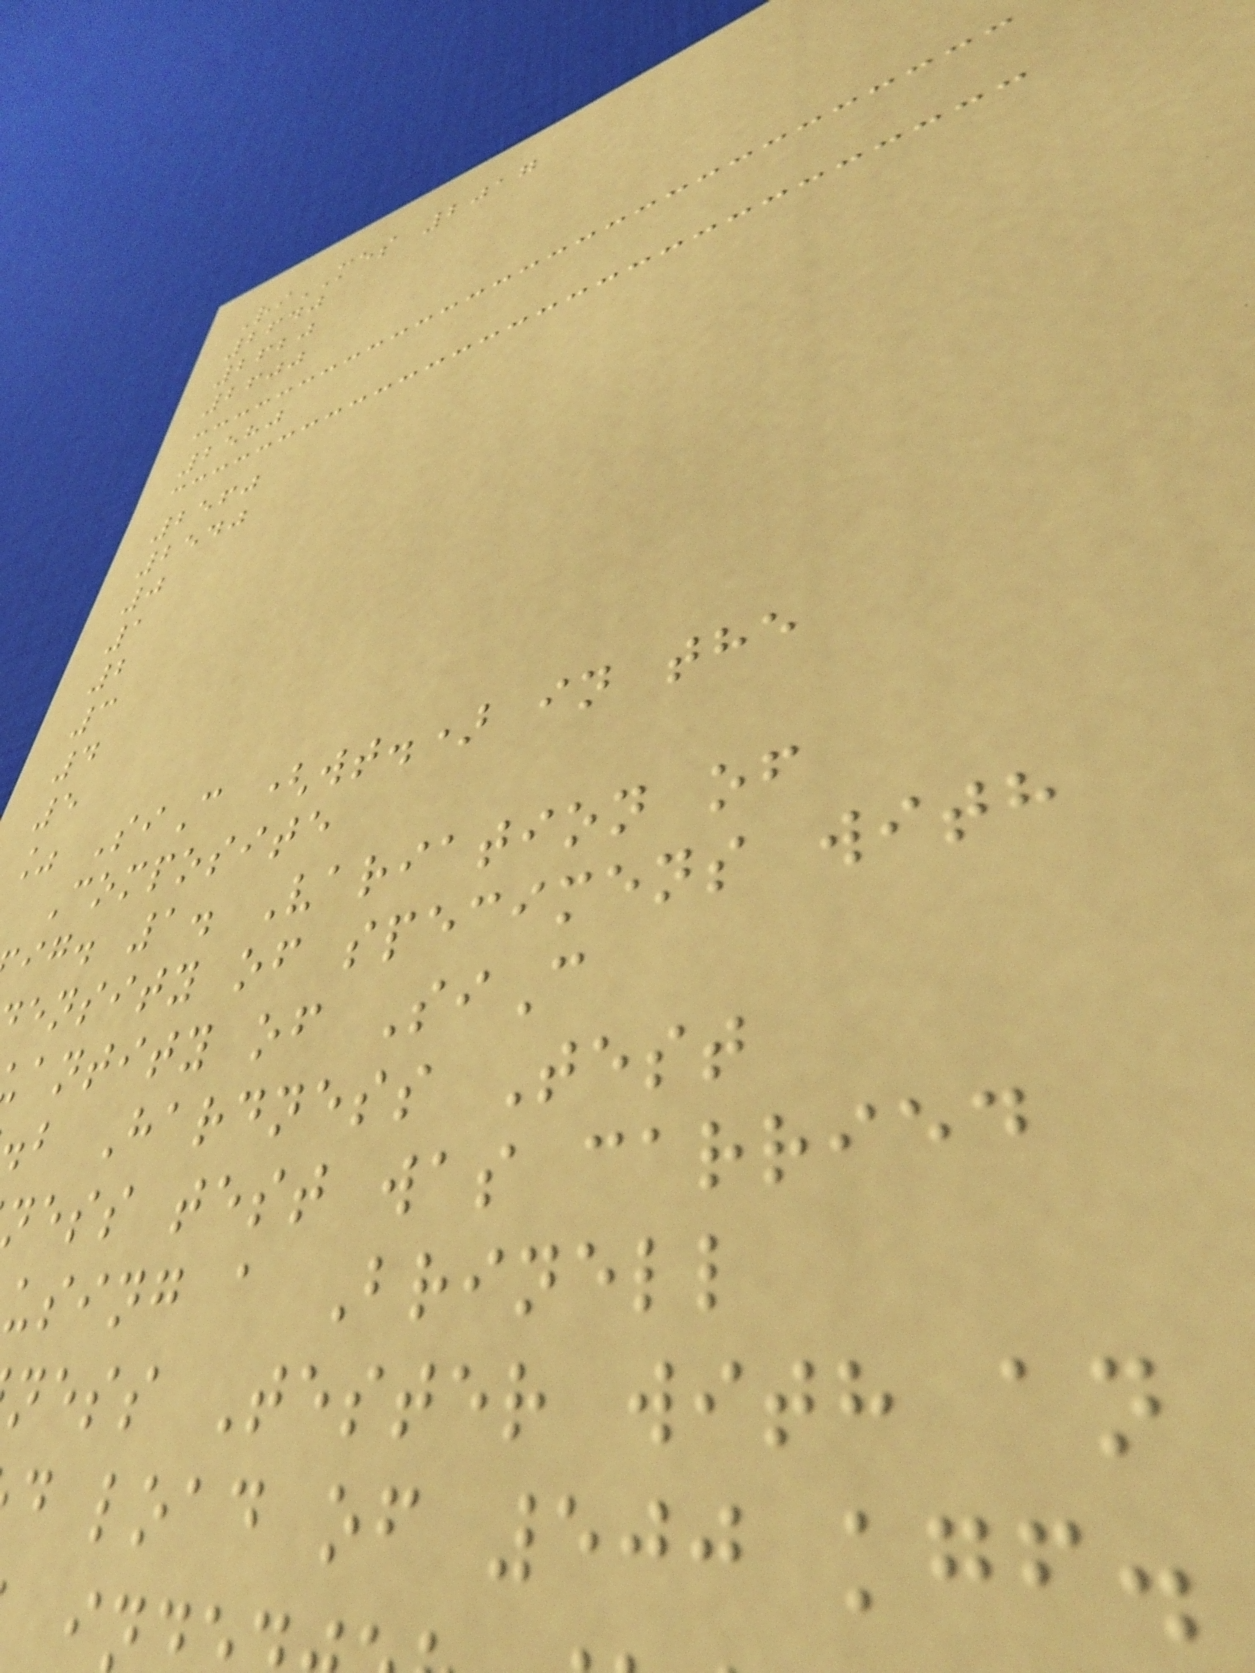RiMES 2017
2640
2620
2600
2580
2560
2540
0
1
2
3
4
5
% SiC (wt.) in the
Composite
ig. 1. Variation of
ensity of specimens with
antity of SiC
b Hardness Test
ness test was carried
using a Brinell
ness Tester with an
d load of 500 kgf.
